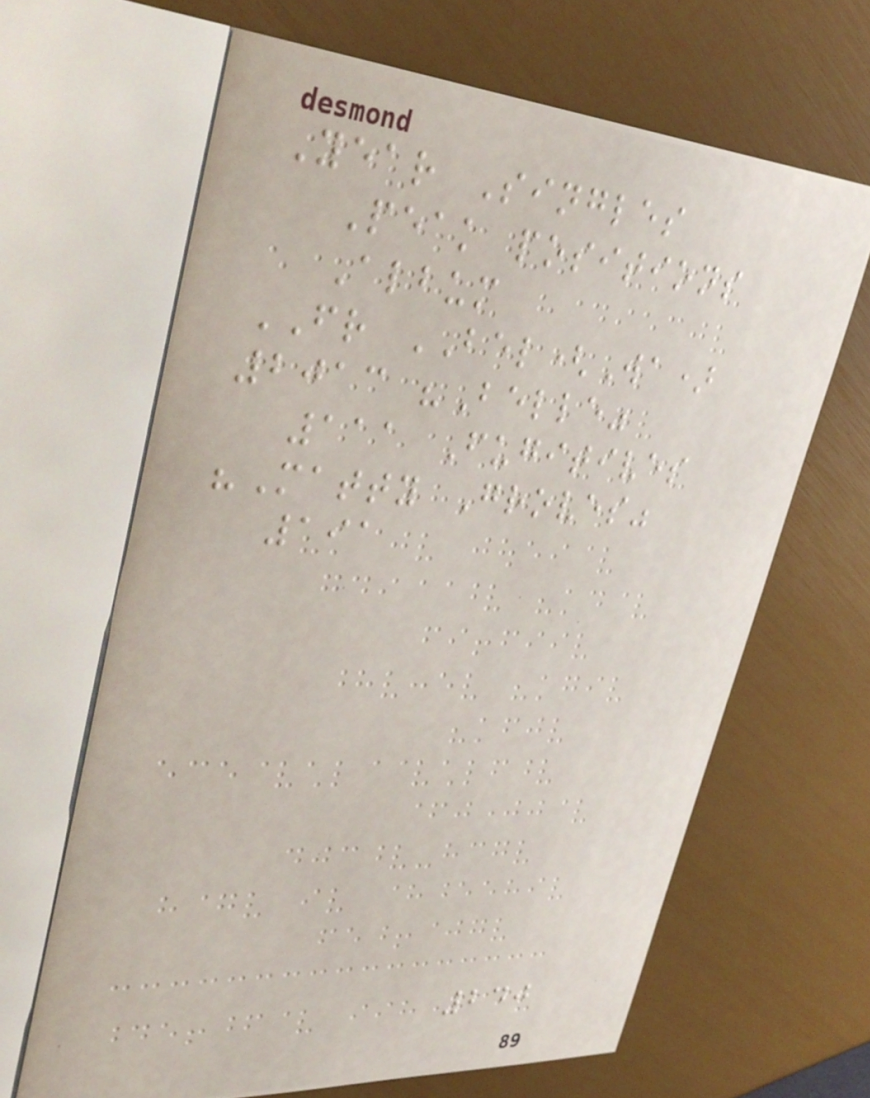Year Singles
Peak positions
Album
FR BEL(Wa)
2013 "Belle"
111 Fugitives
"Matty Groves"
191
240
